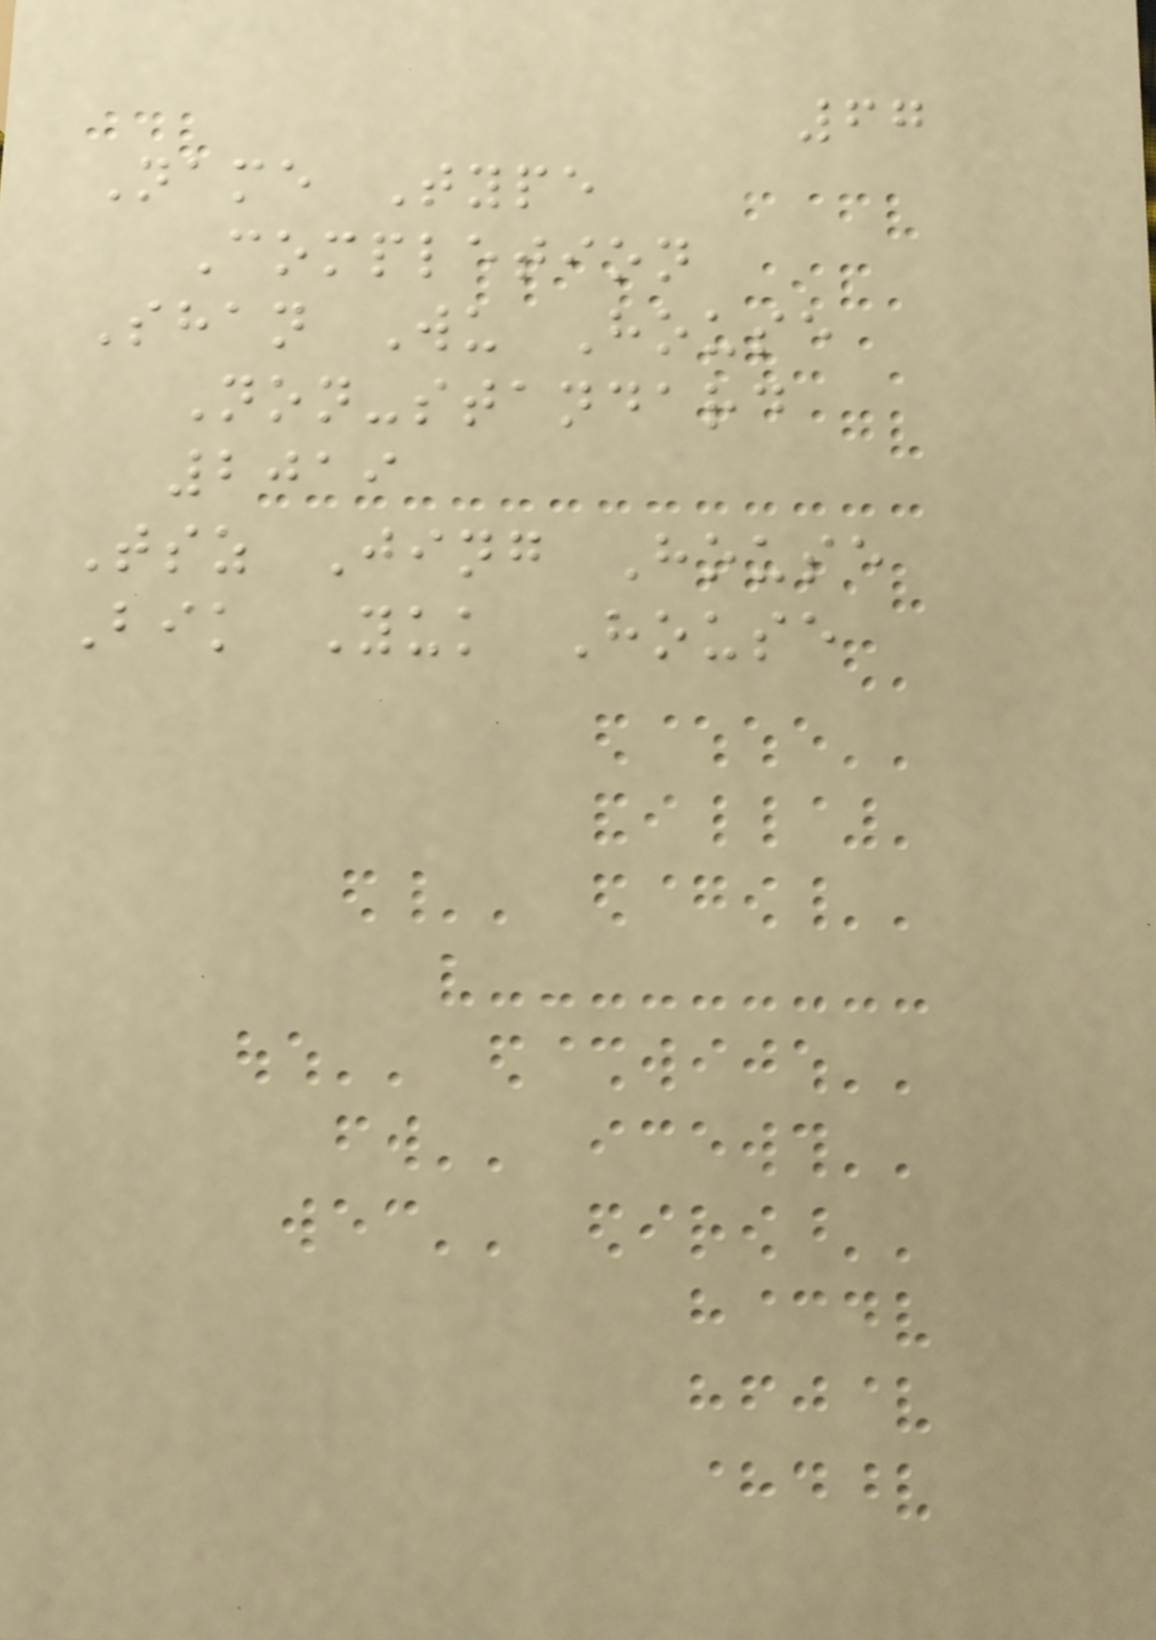67
Name Type
Completion
Shan Wu House
Non-standard
2019
Tsz Jing House
Bik Yuk House
